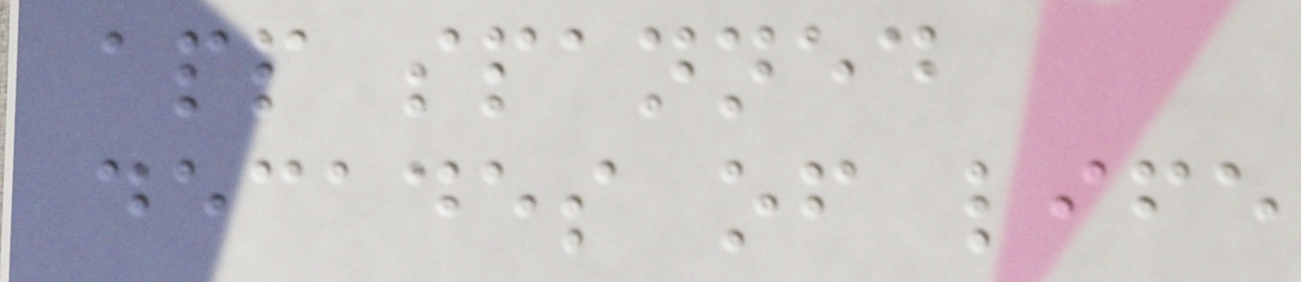app spanned
decades of life
